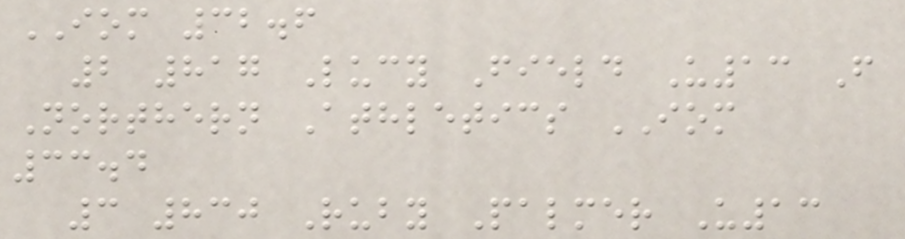IOM 32.6
2 817 Lucy Field U13 F
Northern Athletics IOM
33.4
3 830 Ruby Palmer U13
